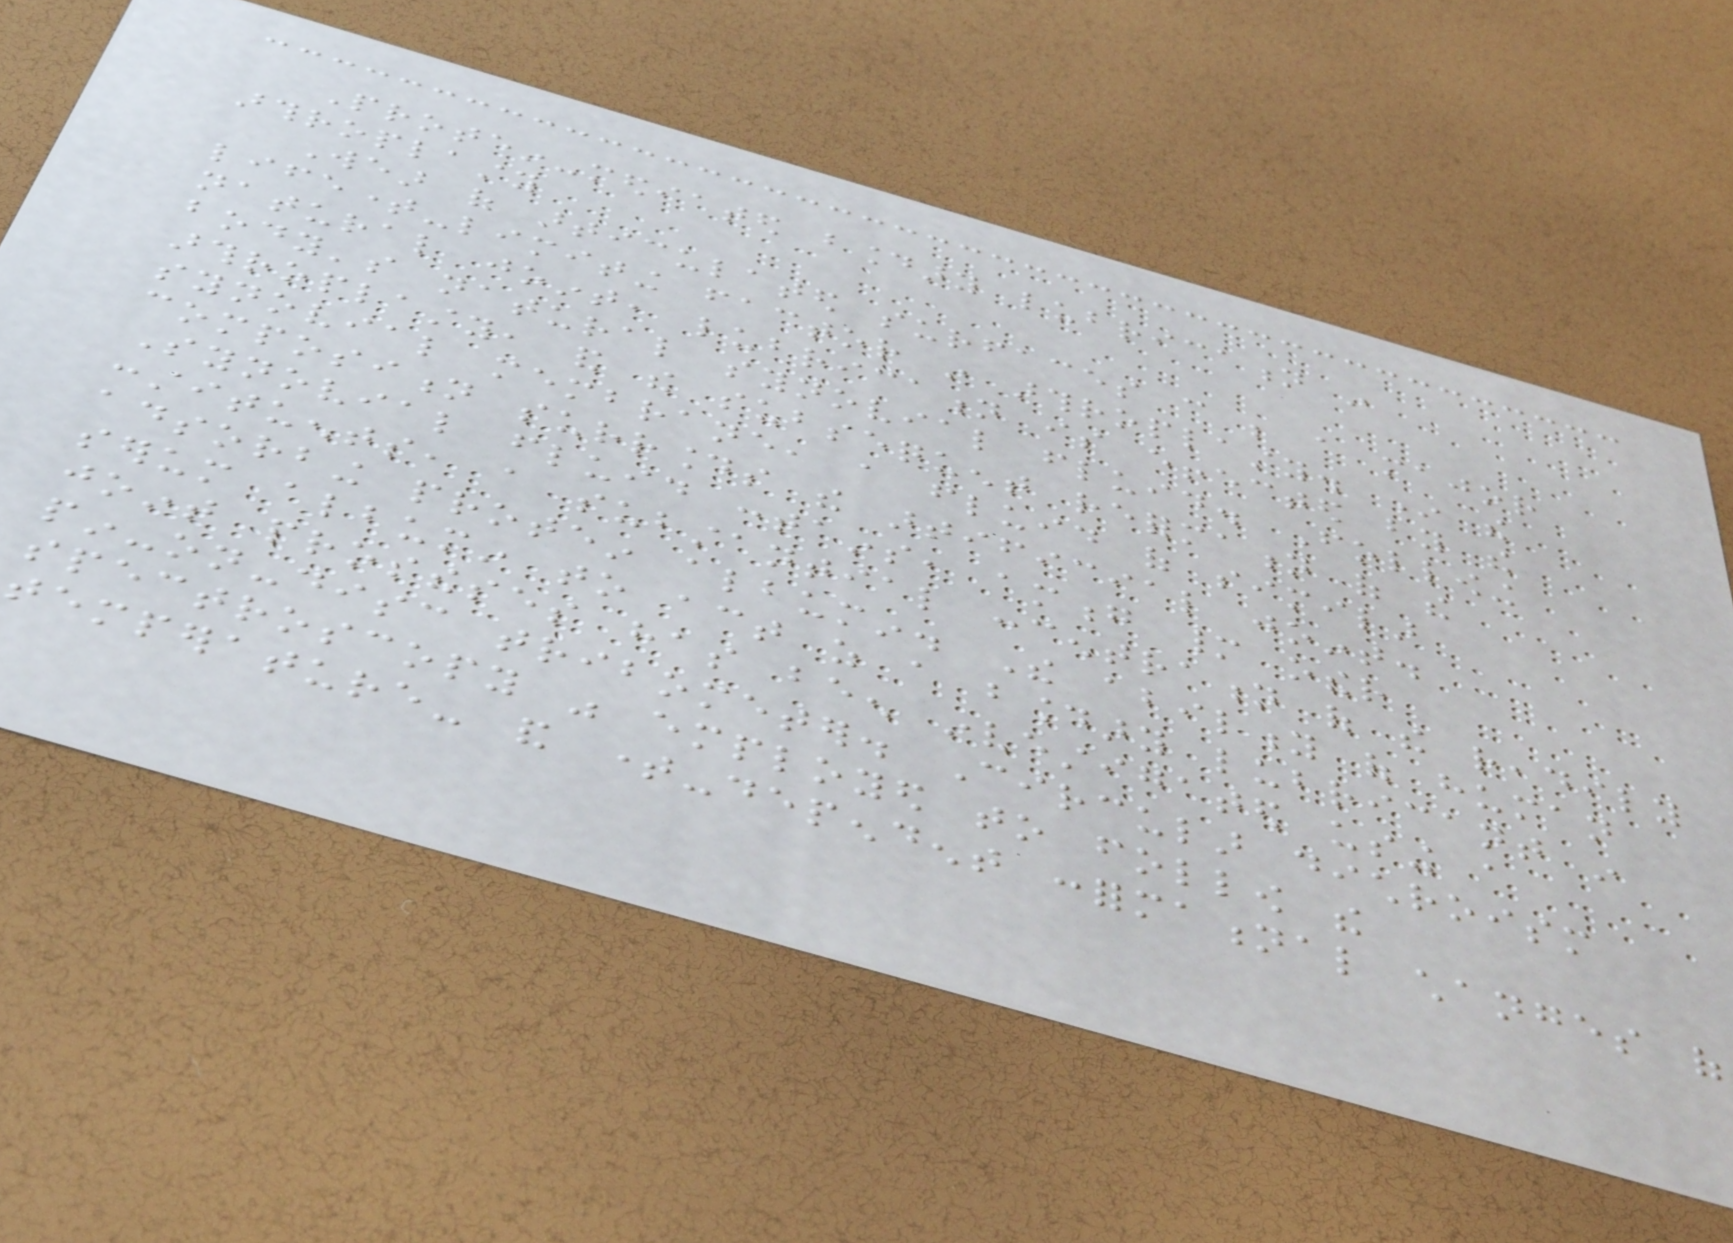Protein-mediated boundary lubrication in
arthroplasty
Wear of articulated surfaces can be a major
lifetime-limiting factor in arthroplasty. In the
natural joint, lubrication is effected by the
body's natural synovial fluid. Following
arthroplasty, and the subsequent reformation of the
synovial membrane, a fluid of similar
composition surrounds the artificial joint.
Synovial fluid contains, among many other
constituents, a substantial concentration of the readily
adsorbing protein albumin. The ability of human
serum albumin to act as a boundary lubricant in
joint prostheses has been investigated using a
pin-on-disc tribometer. Circular dichroism
spectroscopy was employed to follow the
temperature- and time-dependent conformational changes of
